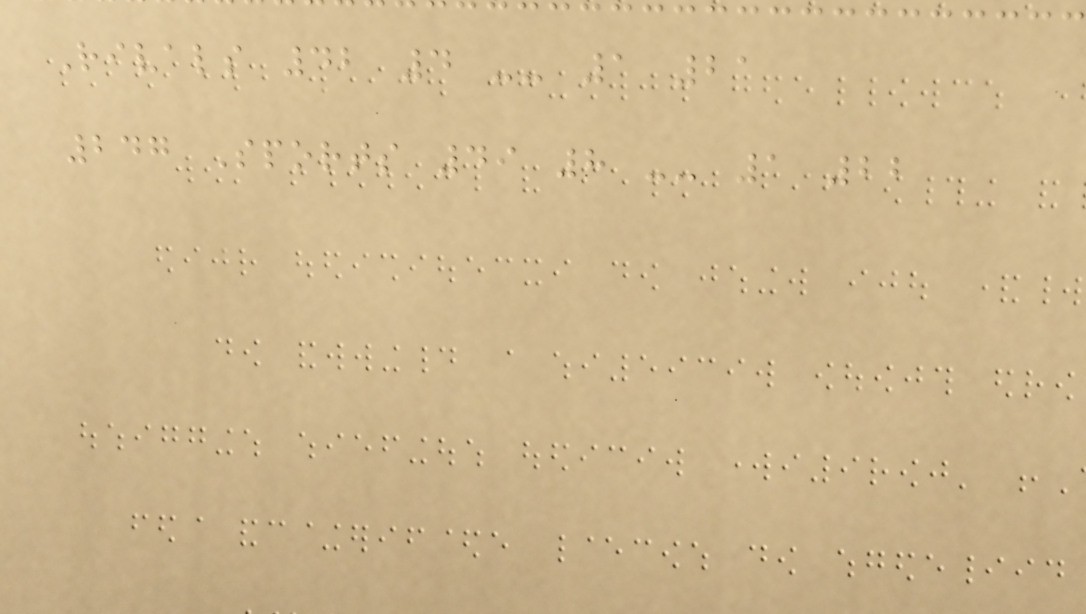Rivals 42 4 -- 1 21
247 Sports 49 8 -- 1 22
